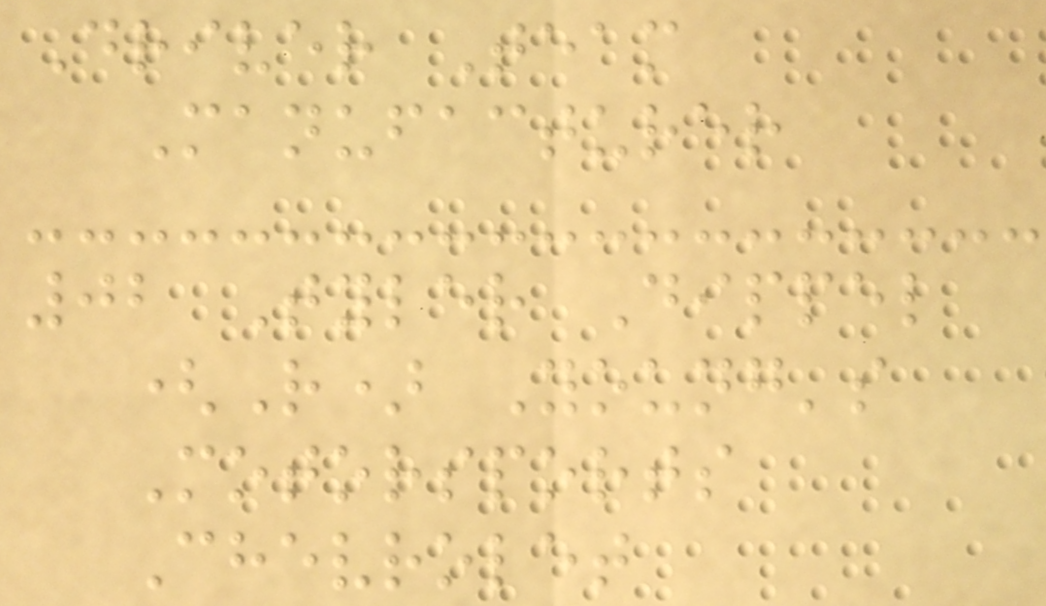Driver Team
Manufacturer
02 Tyler Dippel
(R) Young's
Motorsports
Chevrolet
